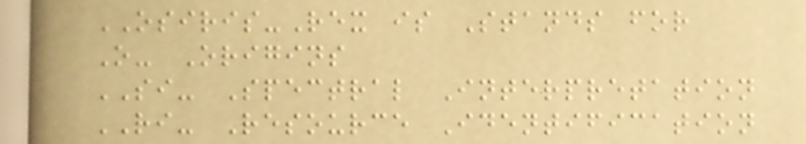OSIRIS-Rex is Stands for
O- Origins
SI- Spectral Interpretation
RI- Resource Identification
